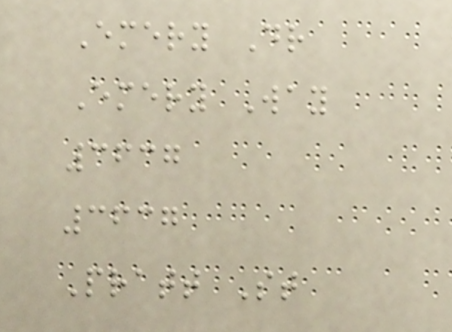Emery Dr
Emery Way
3637
3637
Pratt St
